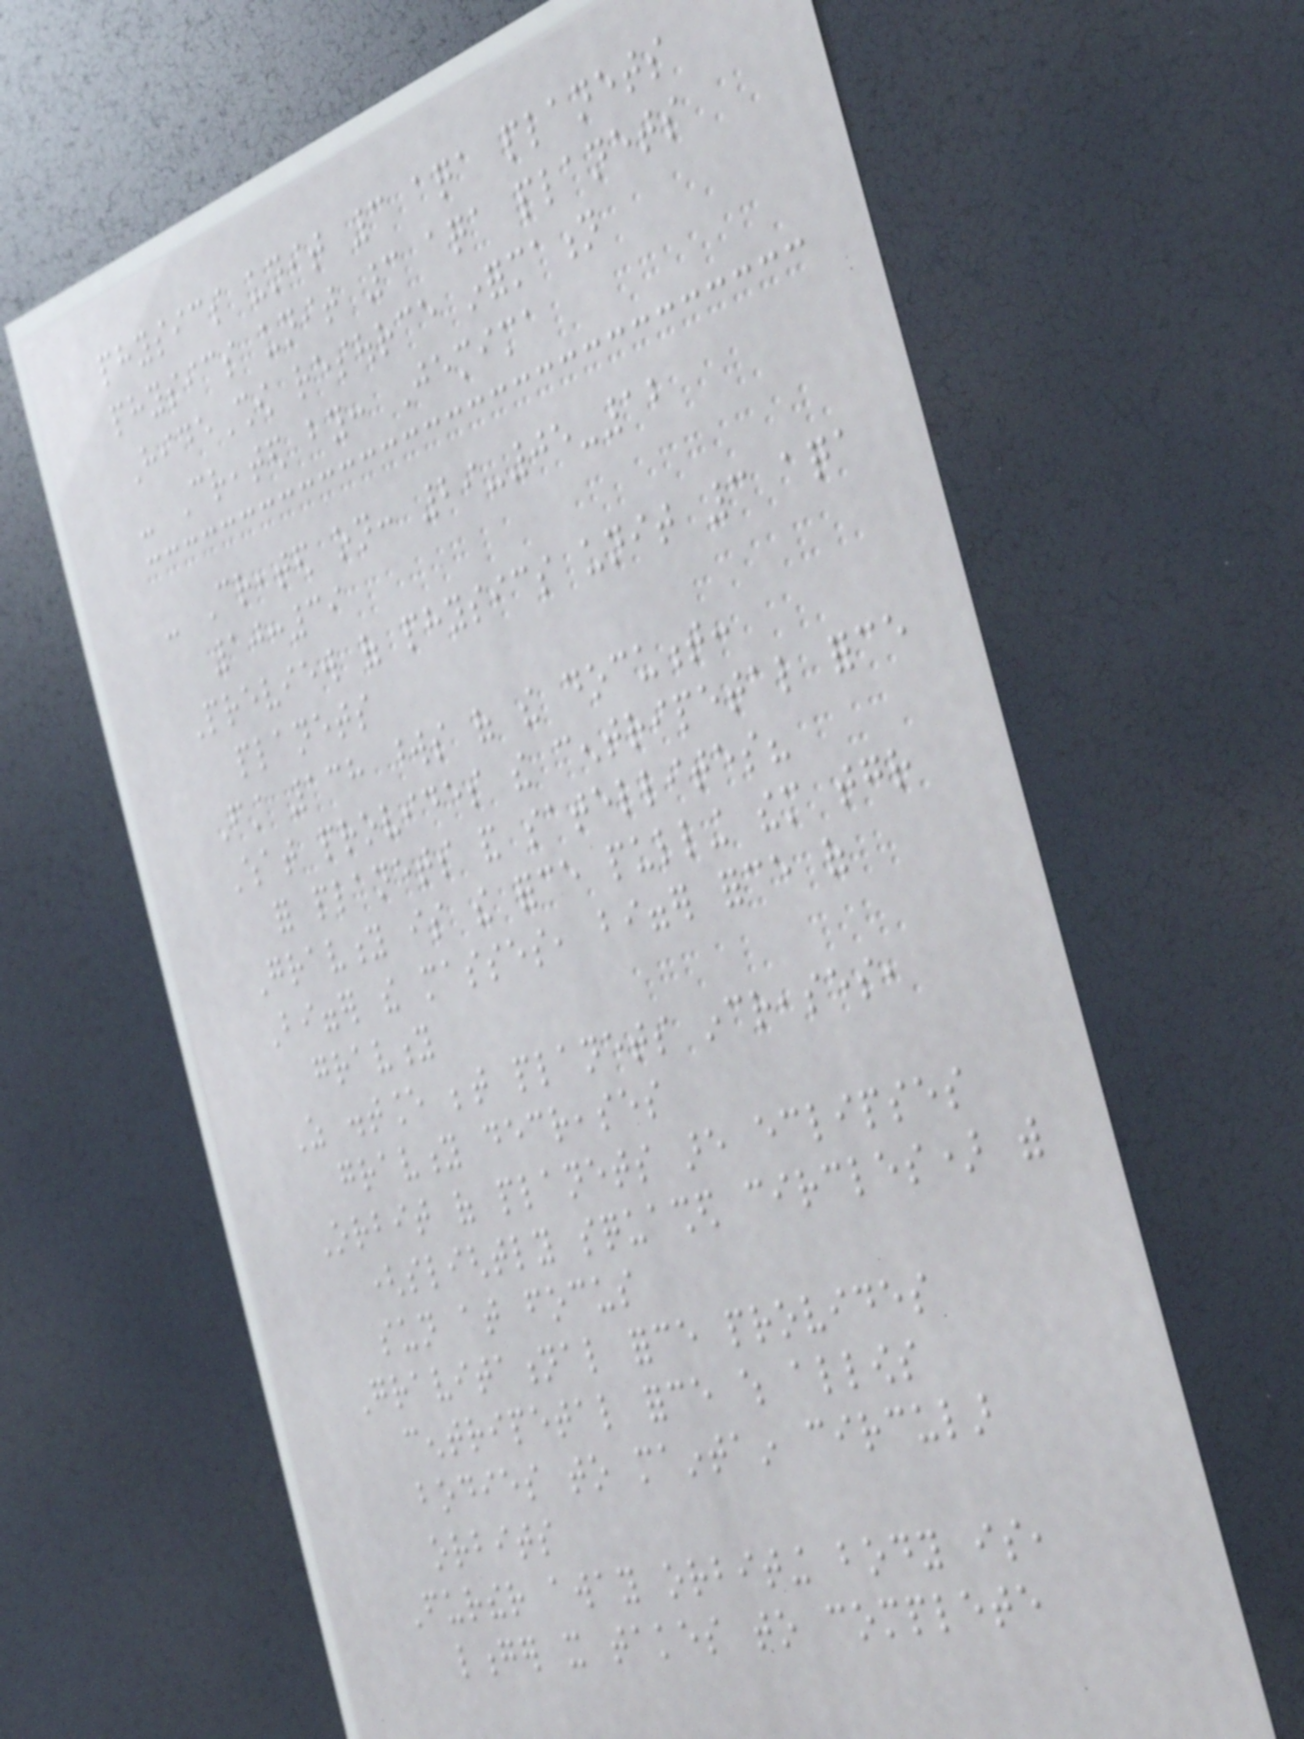physics unit 3 aqa planets
physics unit 3 aqa planets
HideShow resource information
- Created by: Jemima
- Created on: 29-05-12
10:39
Preview of physics unit 3 aqa
planets
First 138 words of the document:
What provides the centripetal force
for planets and satellites?
Gravity is the force pulling them together
Bigger the masses, bigger force of
gravity
As distance between planets increases,
gravity decreases
Orbit of planets are eclipses
(slightly squashed circles) with
sun at focus
Gravitational force provides
centripetal force which allows
bodies to maintain circular
orbits
Further away orbiting body is,
longer it takes to complete
